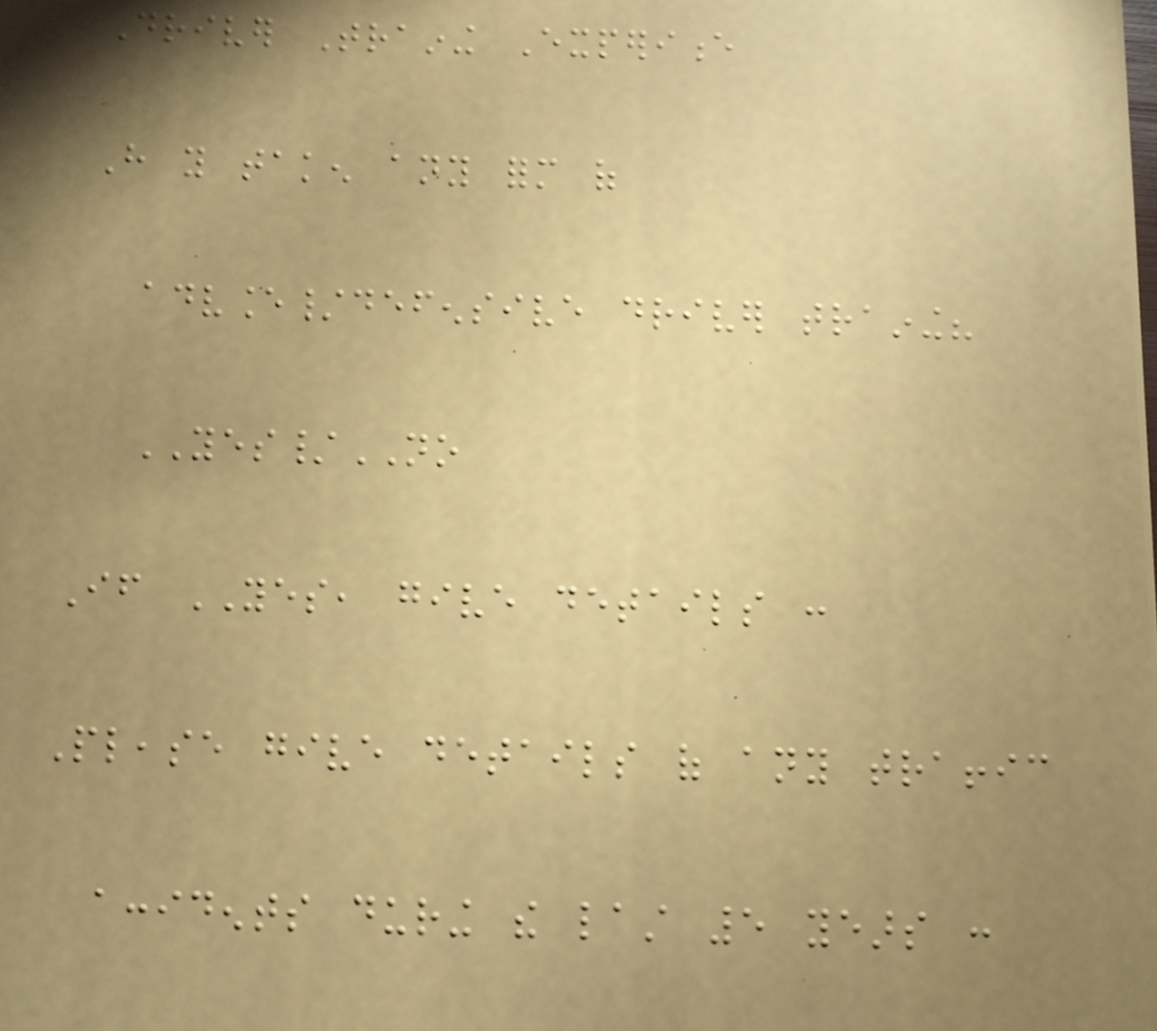Driver Training Experience
Have you taken any form of
advance/defensive driver training?
YES/NO
If YES, give details :
Please give details of any traffic
accidents during the last 5 years :
